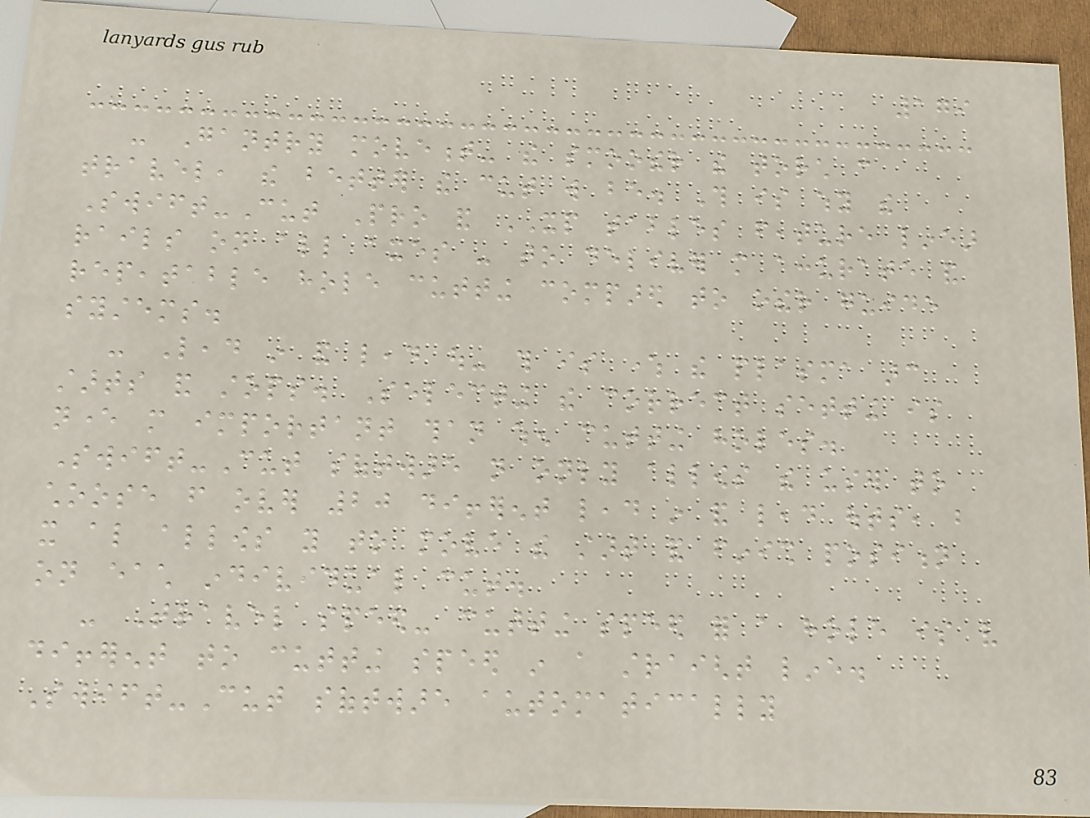179
- Gantry movement- the smoother the torch can
travel, the better the cut will be. This is why the
Swift-Cut Pro and XP tables feature linear
rails on all axes - to deliver more accurate and
repeatable hole cutting compared to other guide
systems.
- Lead in and lead out- this is where the plasma arc
starts and stops. Selecting the correct setting is
never more important than when cutting holes.
Swift-Cut software not only allows the user to
choose from over 20 different lead in and lead outs, but
it also allows you to move the start and finish position
on each individual cut.
- Travel speed- cutting speed for a hole is very
different to cutting speed in a straight line.
Swift-Cut software automatically
